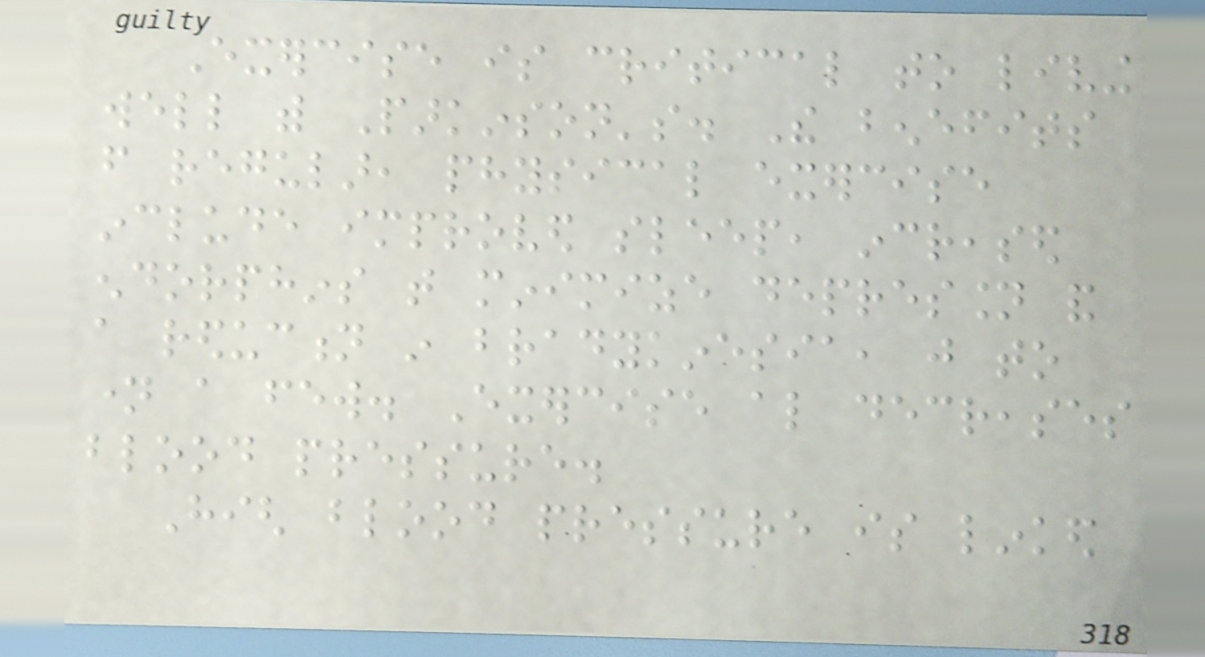Exercise is critical to living
well with Parkinson's. The benefits
from regular, physical exercise
include improved sleep, increased
endorphins that minimize depression and
a reduction in bradykinesia, just to
name a few. Exercise also decreases
blood pressure.
High blood pressure is linked
